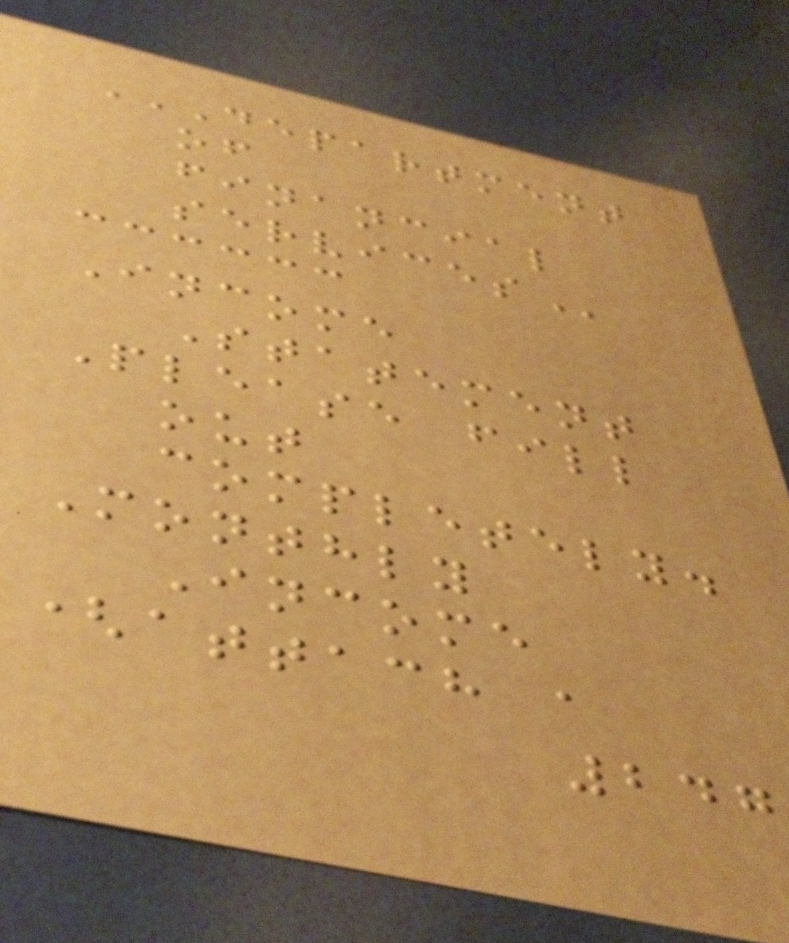DEPARTMENT
OF
FINANCIAL
SERVICES
Income
Statement
Please fill
out
completely.
Monthly
Income
(attach a
247
